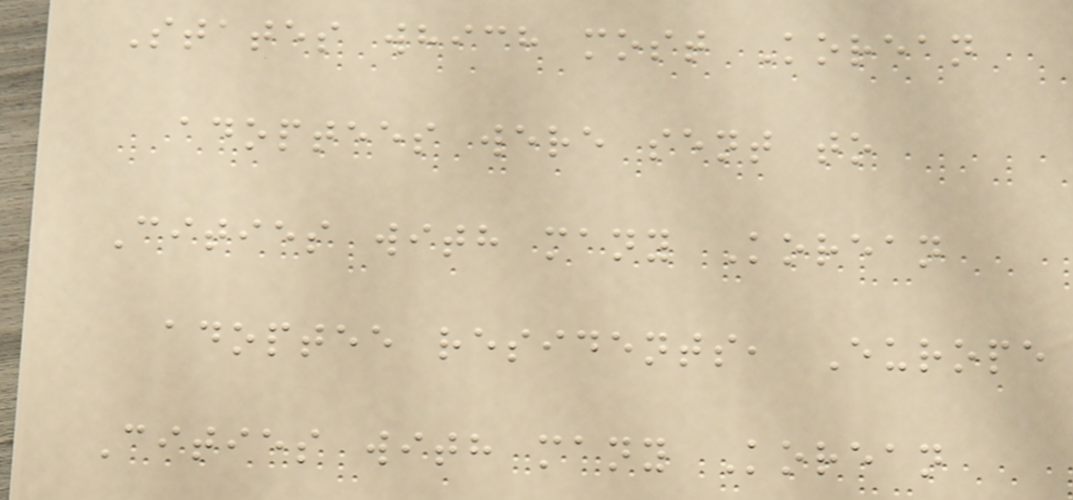States which most Korean
adoptees were sent to
Cities with many Korean
adoptee residents, Europe
Cities with many Korean
